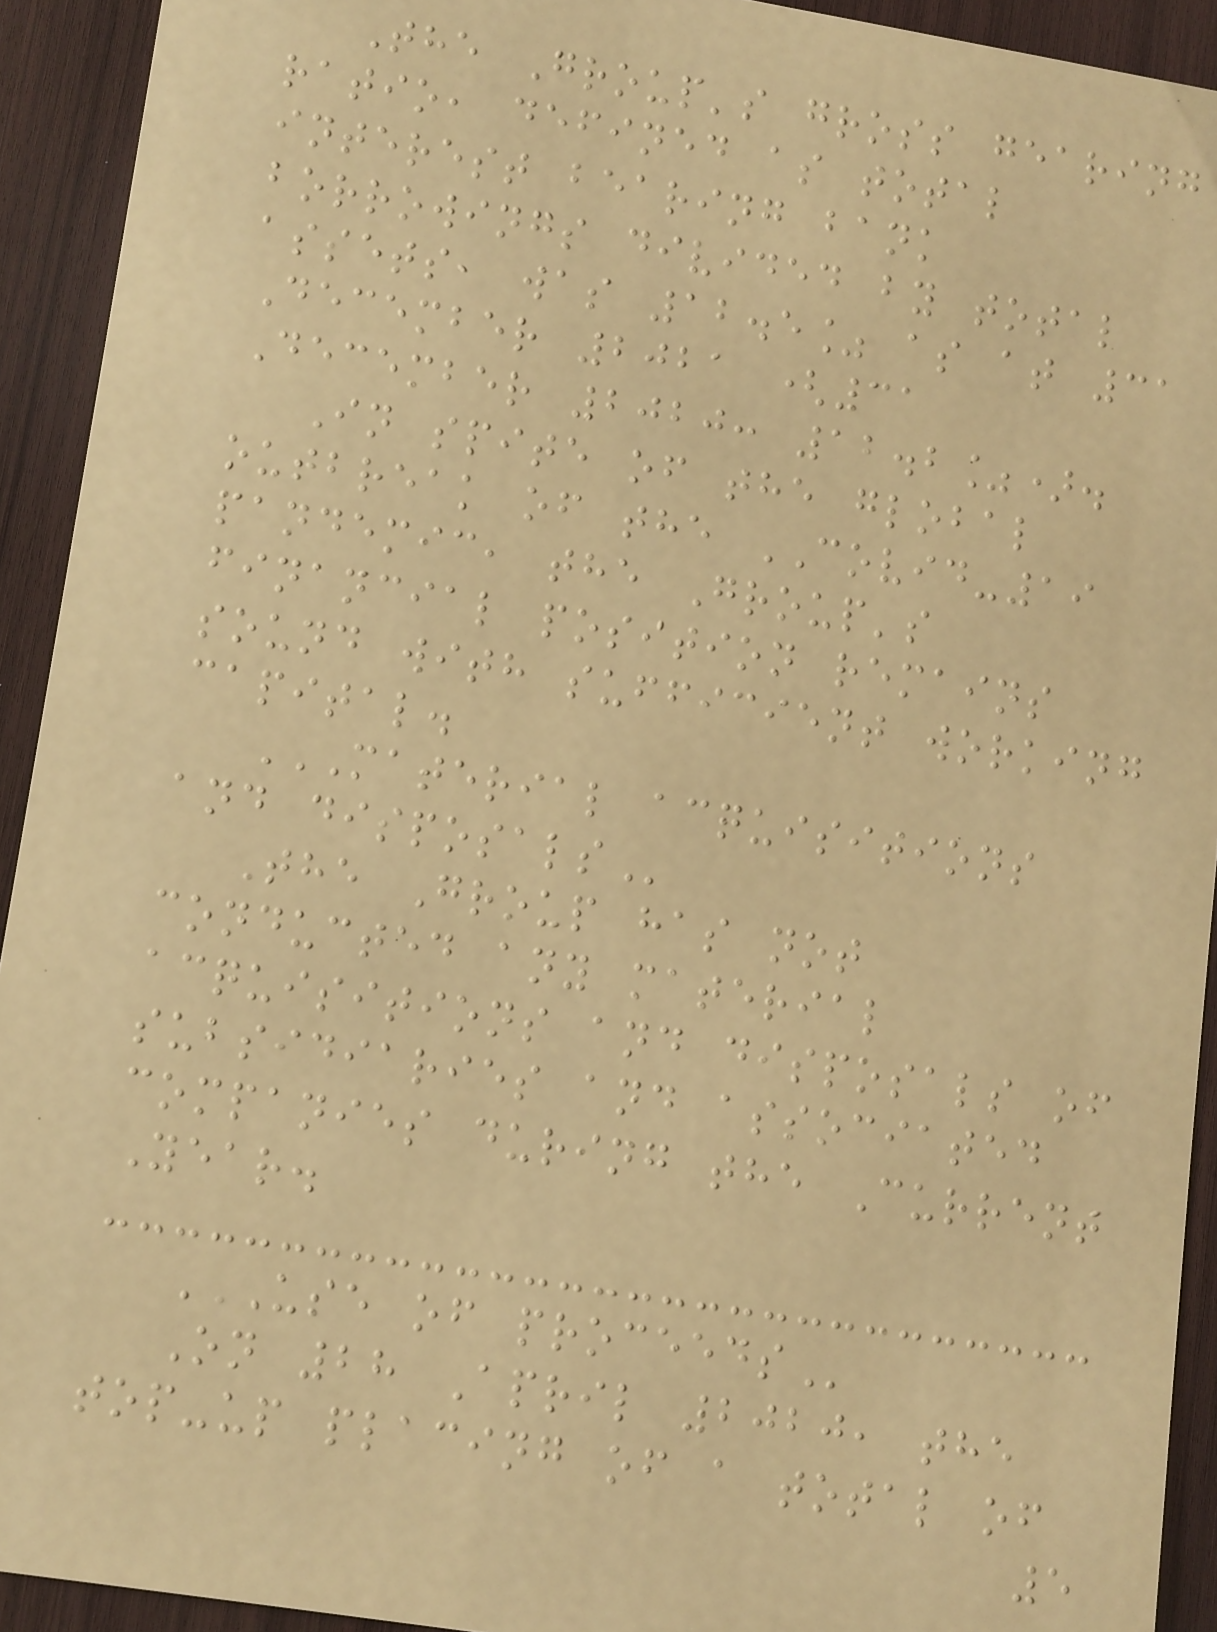The Group's gross gearing
ratio, defined as total
interest bearing bank
borrowings divided by total
assets, was 12.5% as at 31
December 2021 (31
December 2020: 12.2%).
In spite of the global
outbreak of the COVID-19
pandemic, the Group's
financial position remains
sound with sufficient working
capital.
MATERIAL ACQUISITIONS
AND DISPOSALS
The Group has not
conducted any material
acquisitions and disposals of
subsidiaries and associated
companies during the Current
Year.
USE OF PROCEEDS
On 28 April 2020, the
top-up placing of a total of
5
